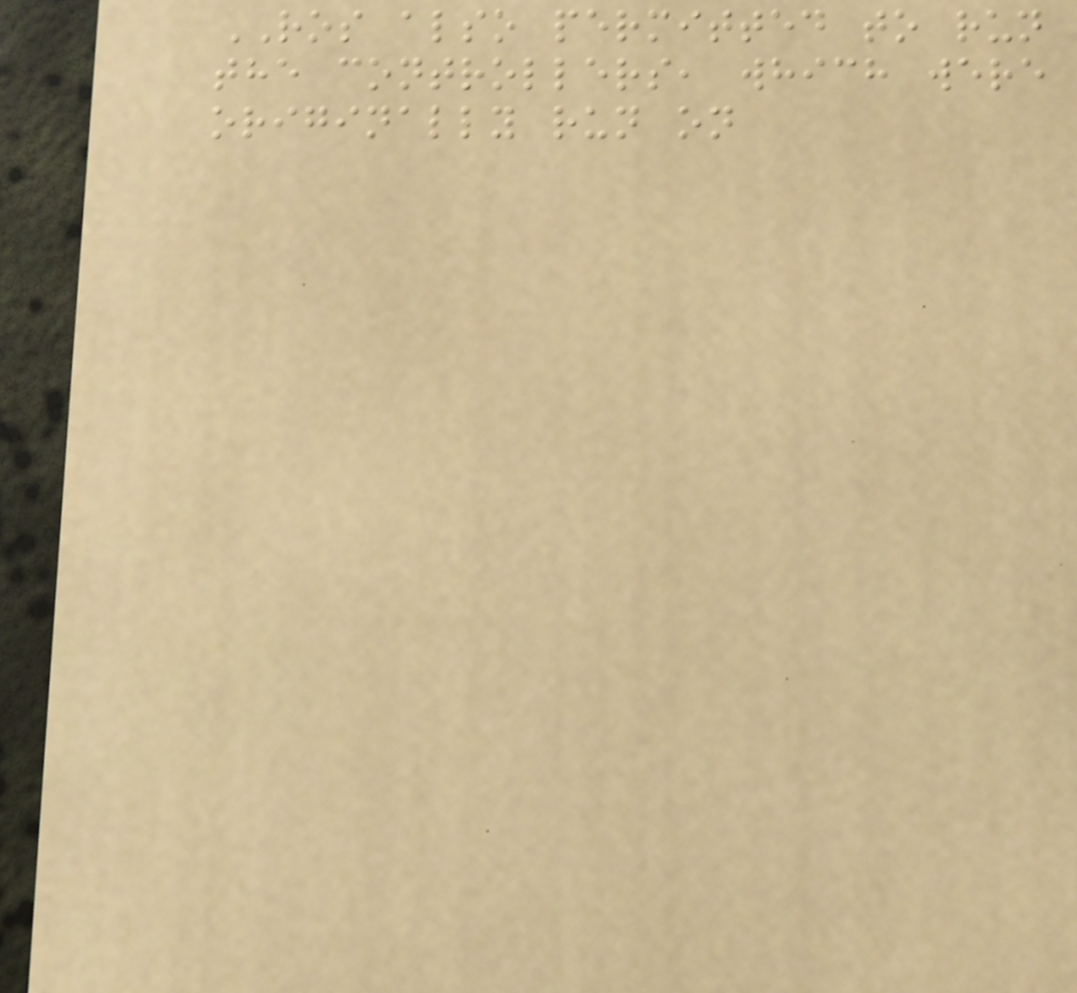ROS also permitted to run
the controllers, which were
originally run on
